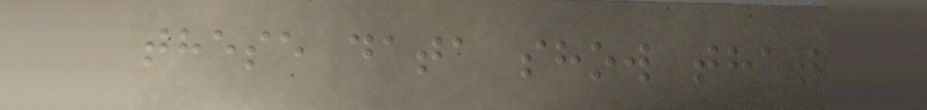these data show that
